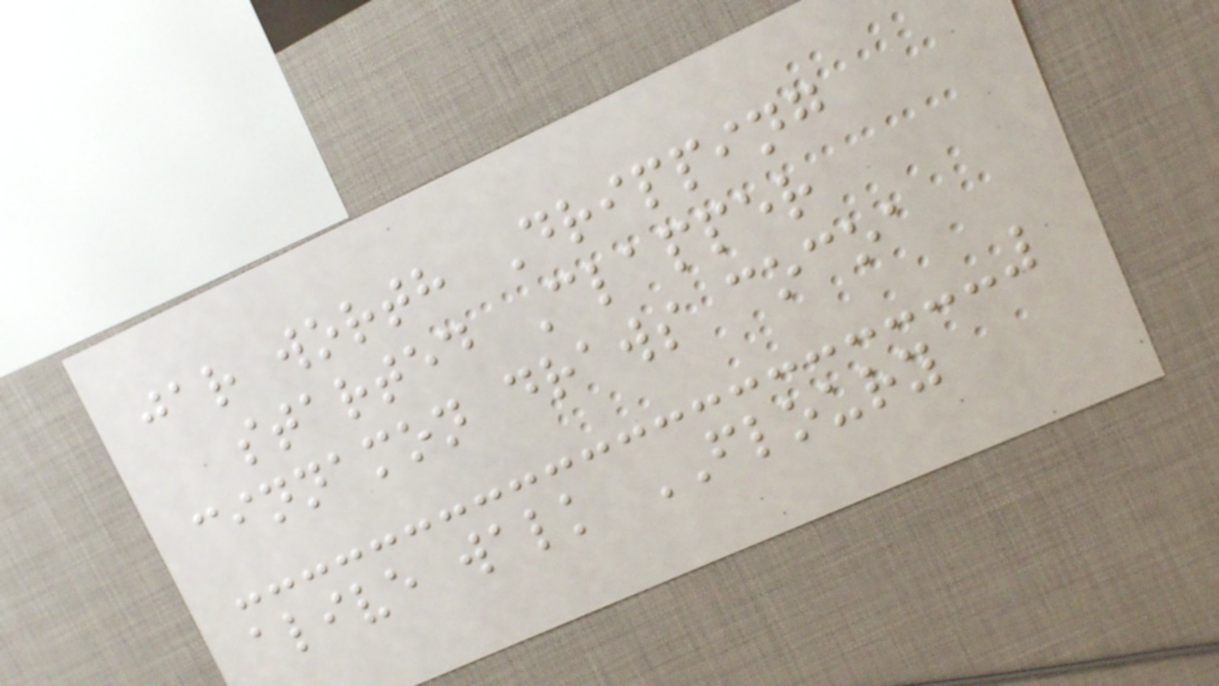jar worth Dripping
started Clapper
cinnamon draws cocoa
alive walk FLOURY
